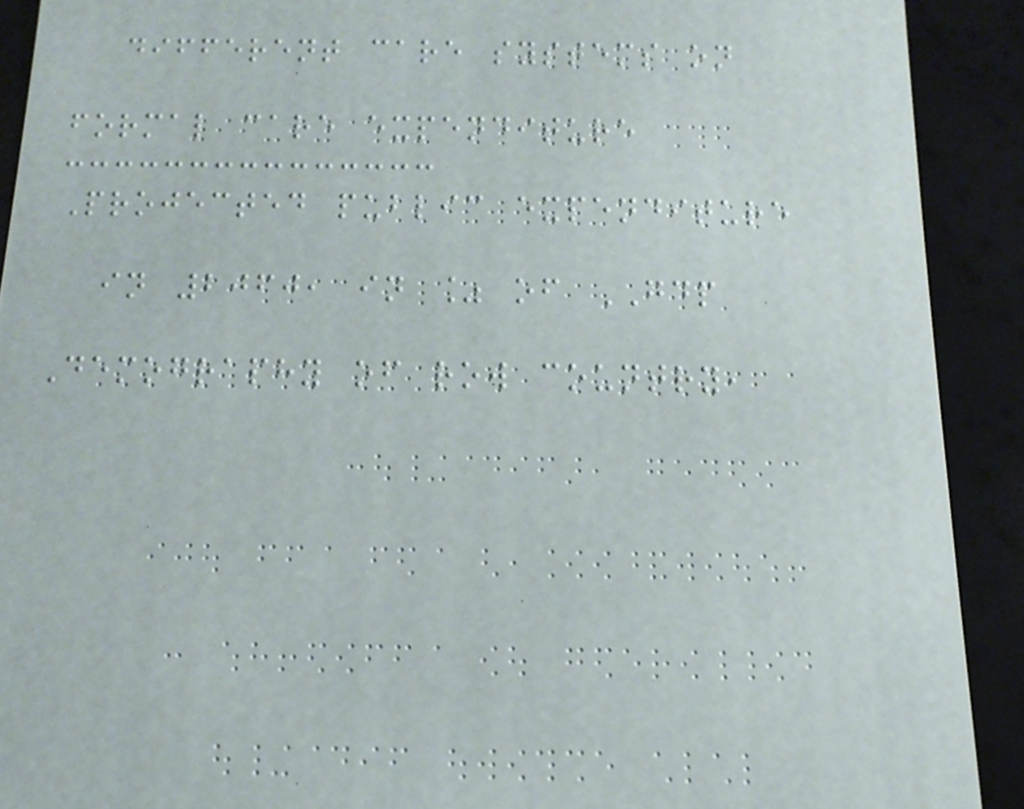different care systems on
formal care expenditure
Projected public expenditure
in 2060, in % of GDP
Demography of row country,
